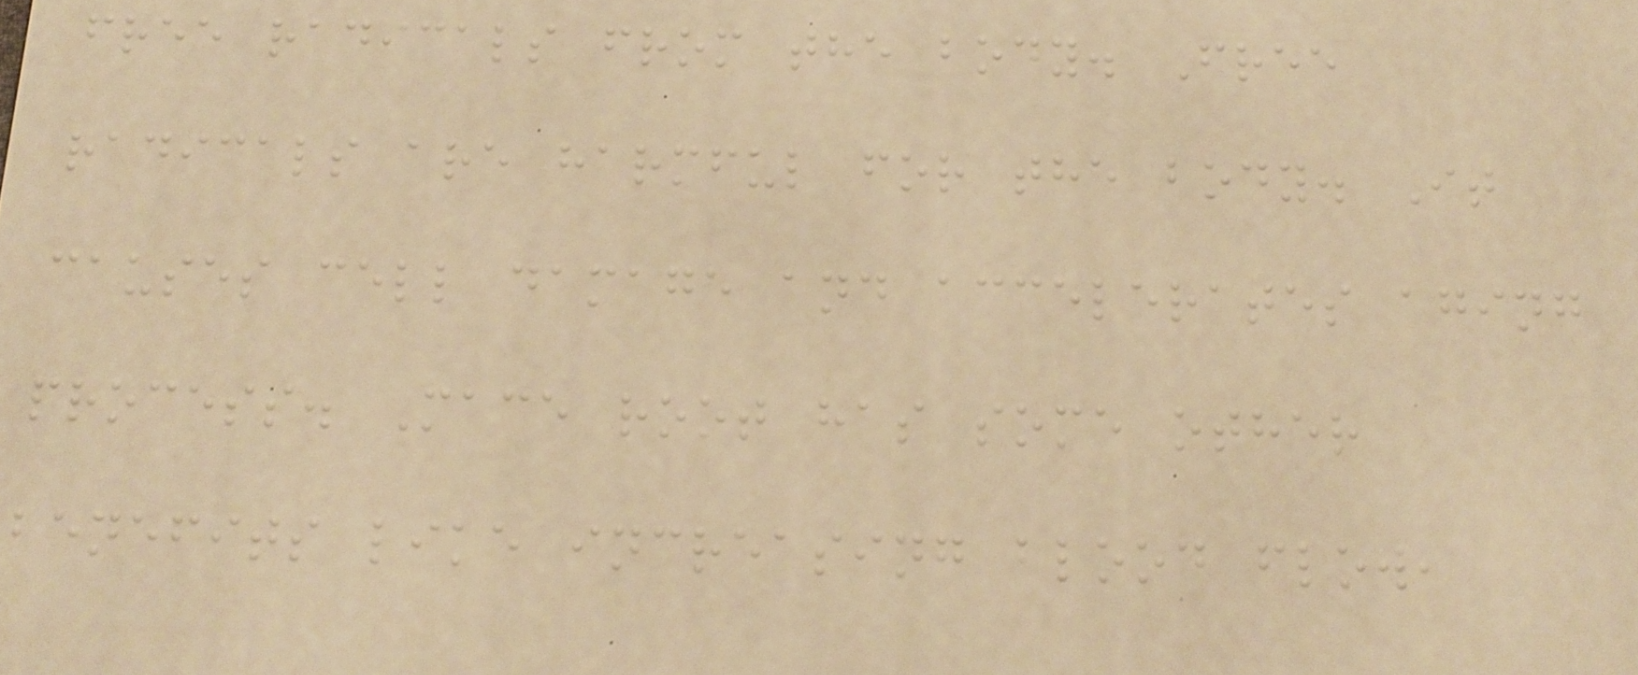free radicals from the body. Free
radicals are harmful for the body. It
causes cell damage and accelerates aging
process. Mace root has some other
benefits like increasing blood flow,
